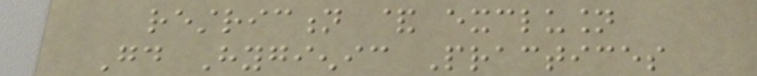restriction & exclusion
Good Hygienic Practices
